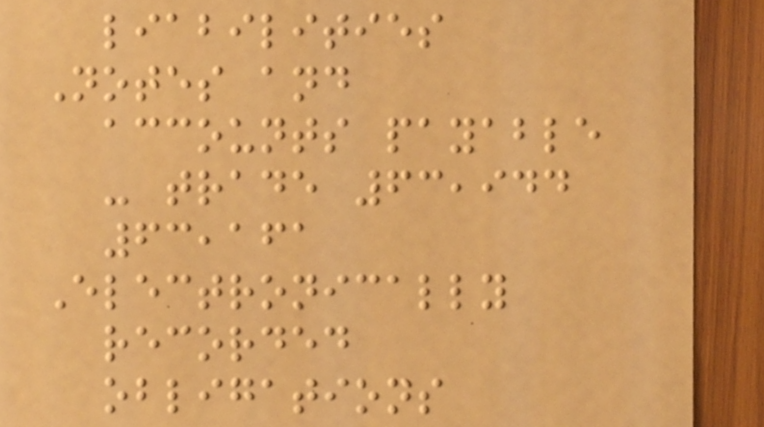liabilities
Notes and
accounts payable
- trade 63,944
63,161
Electronically
recorded
obligations
